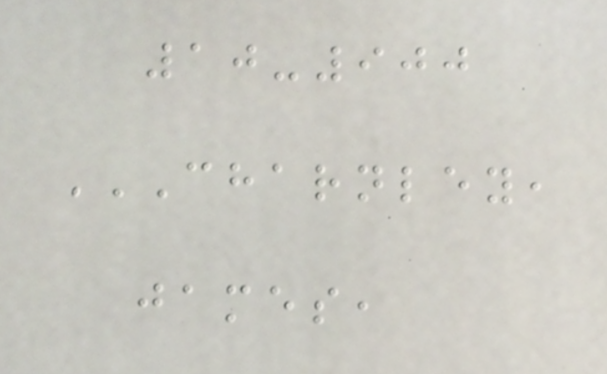10-900
CHARNLEY,
JAMES,
